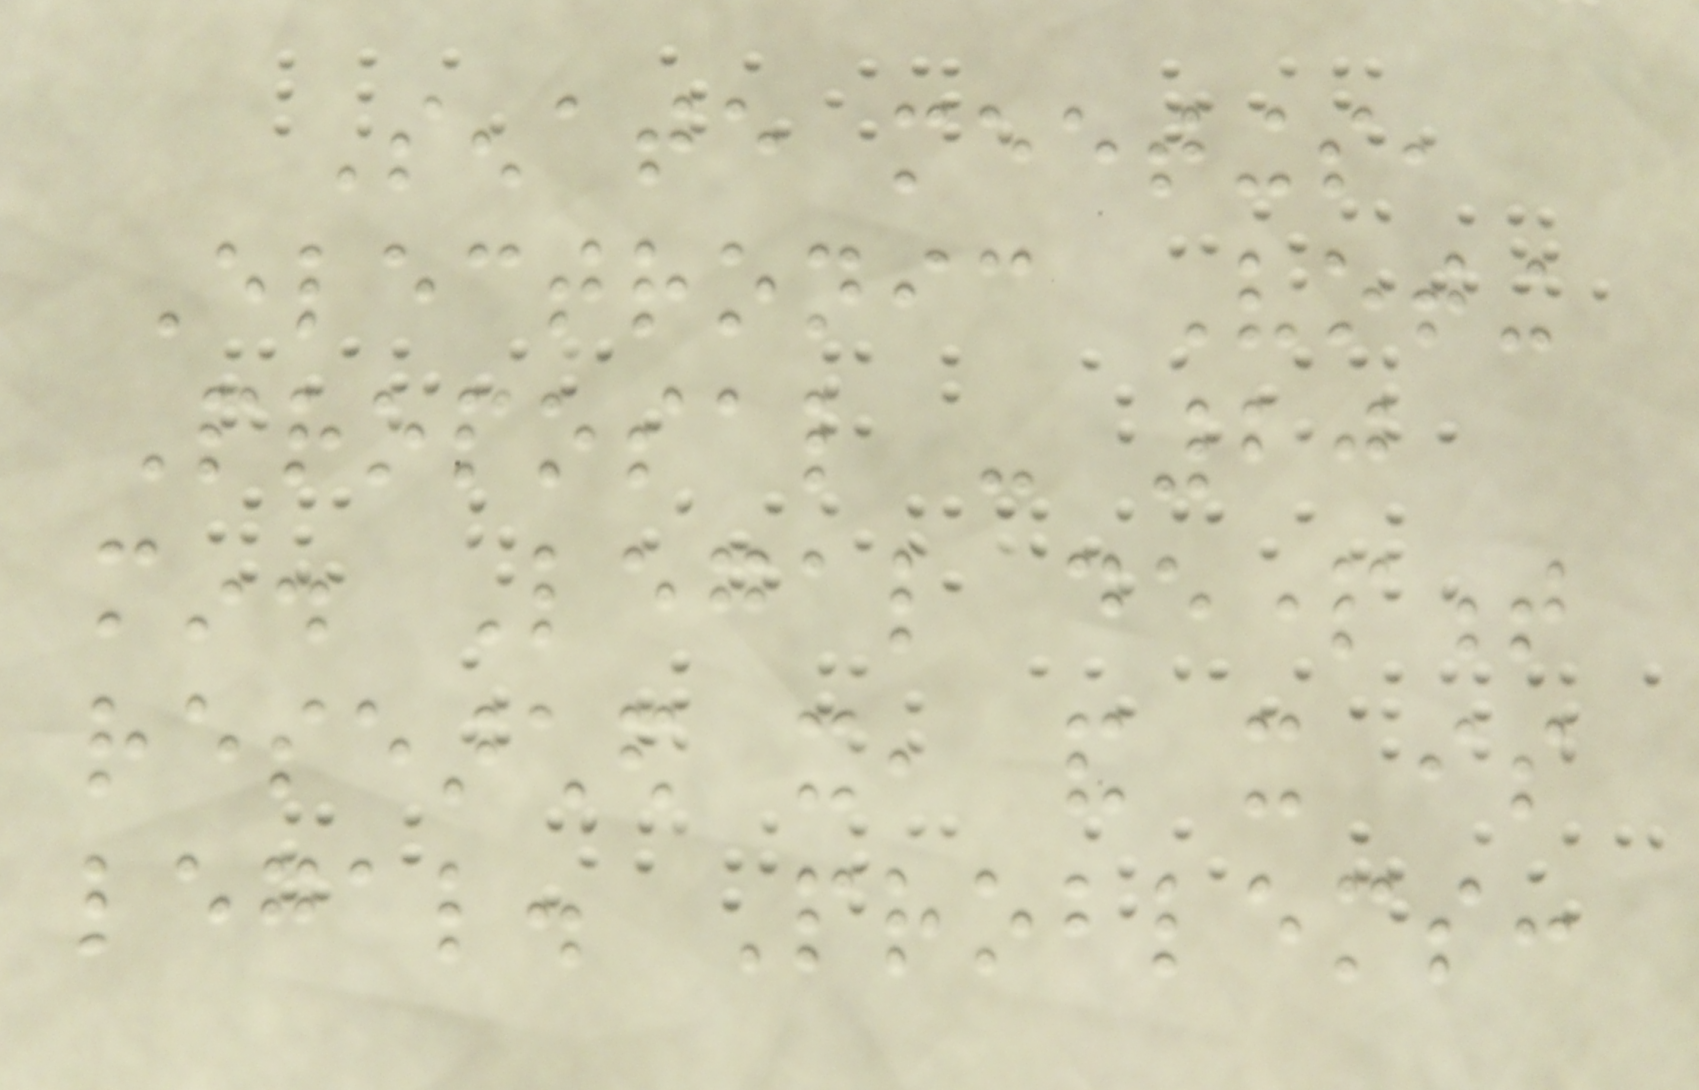Senate meetings,
Electronic Voting
Proposal - 20
min. Legal department
researched it, and it is
legal. Problems:
